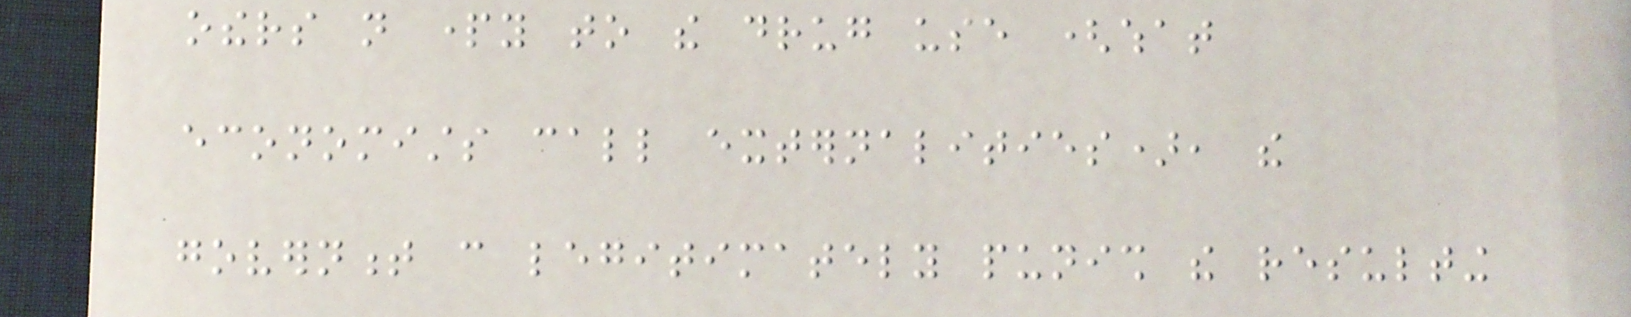others not party to the drug use (what
economists call externalities), the
government can legitimately punish the resulting
